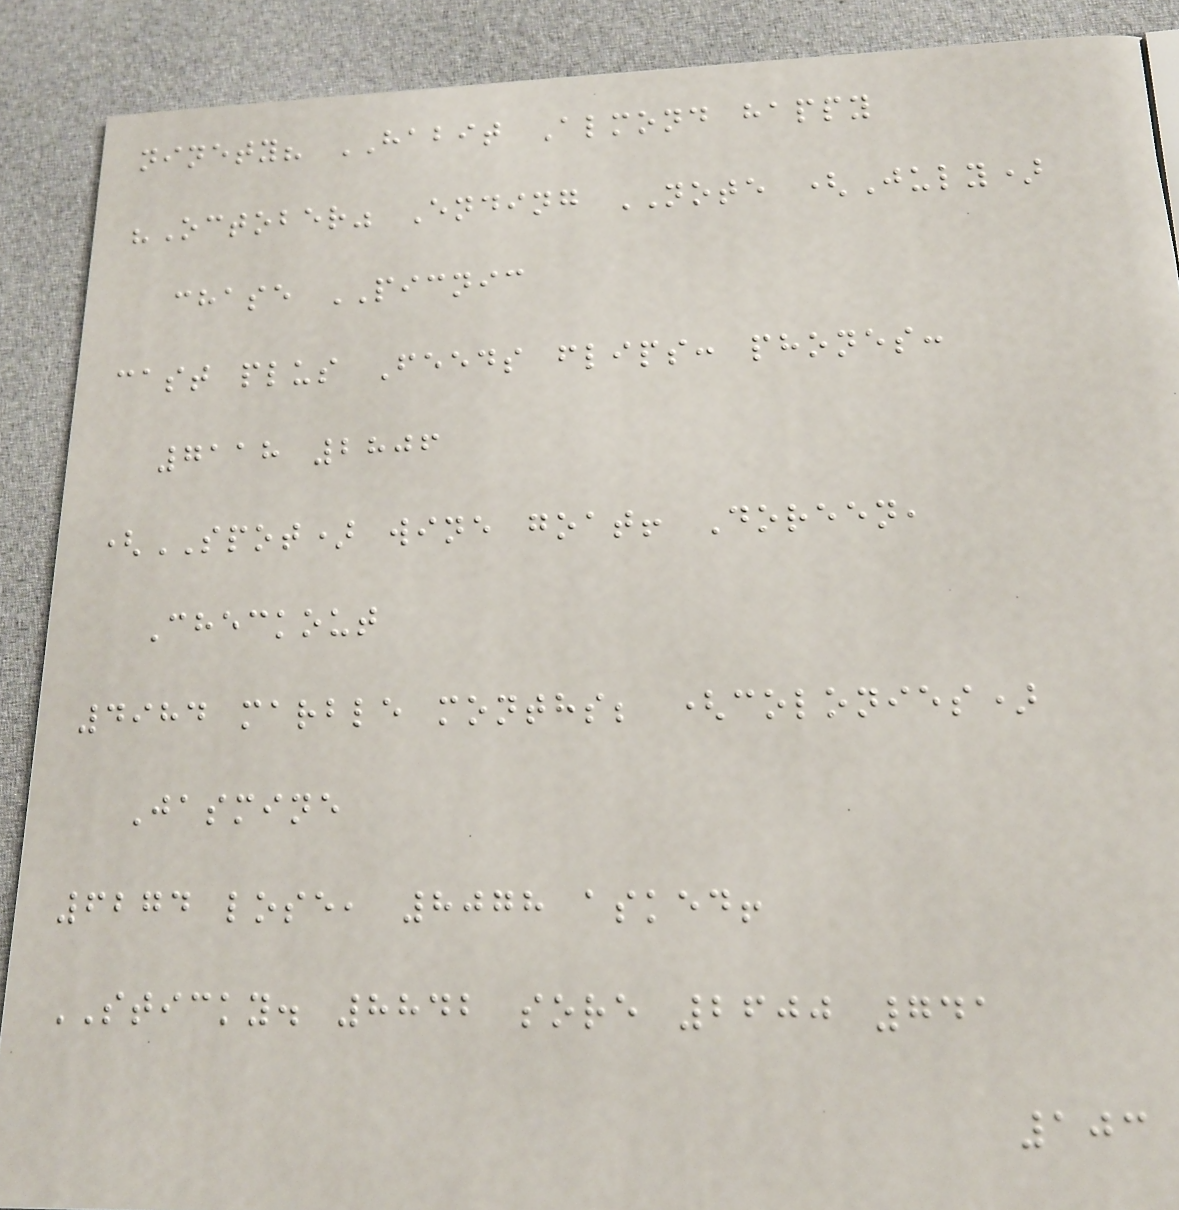ninety? HABIT Almond happy
"October" Ending NOTE (July)
chase PICNIC
cast plus Feeds flips: phones:
7118 2806
(SPOT) wine goat! Doreen,
Checkout
4984 marble months; (colonies)
Jasmine
6274 lose, 8078 asked!
STICKY. 8842 sore 2600 741
103
